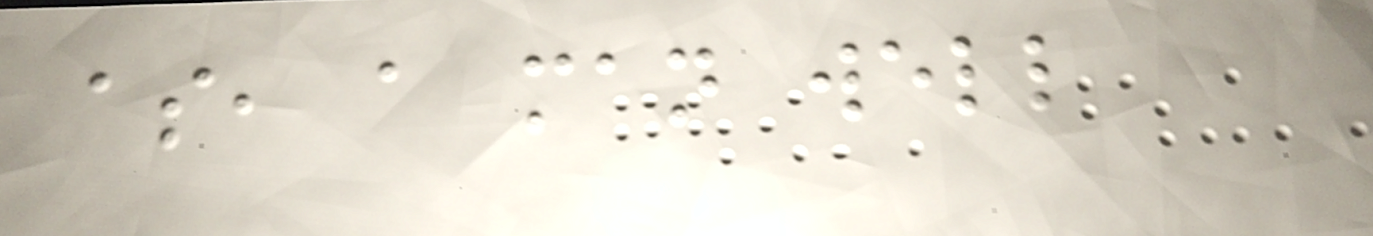as, a man well
